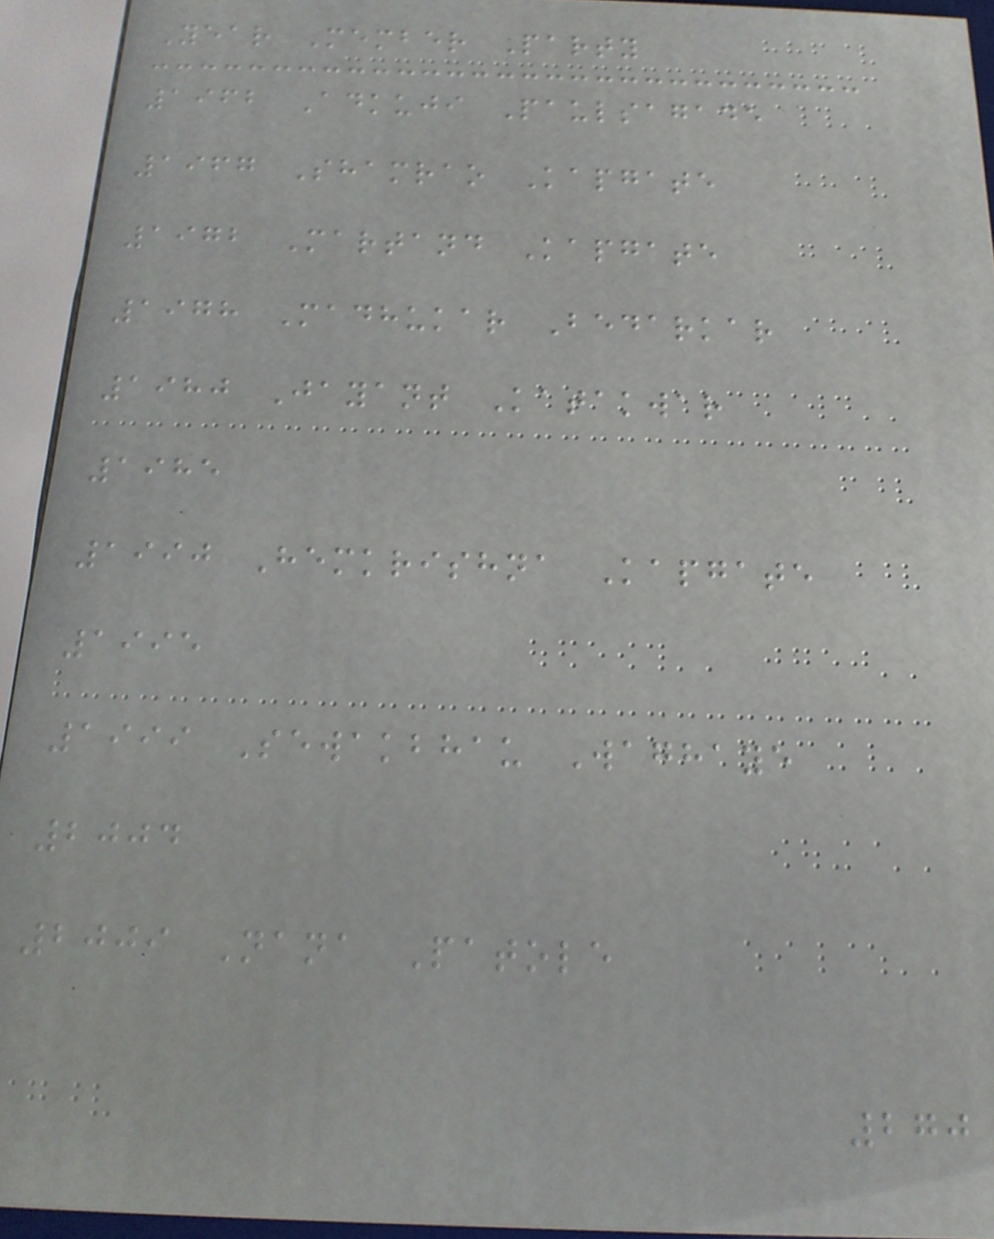Year Member Party
1962 Adkuji Paulsagade
1967 Shamrao Kapgate
1972 Martand Kapgate
1978 Madhukar Bedarkar
1980 Jayant Katakwar
1985
1990 Hemkrishna Kapgate
1995
1999 Sewakbhau Waghaye
2004
2009 Nana Patole
270
